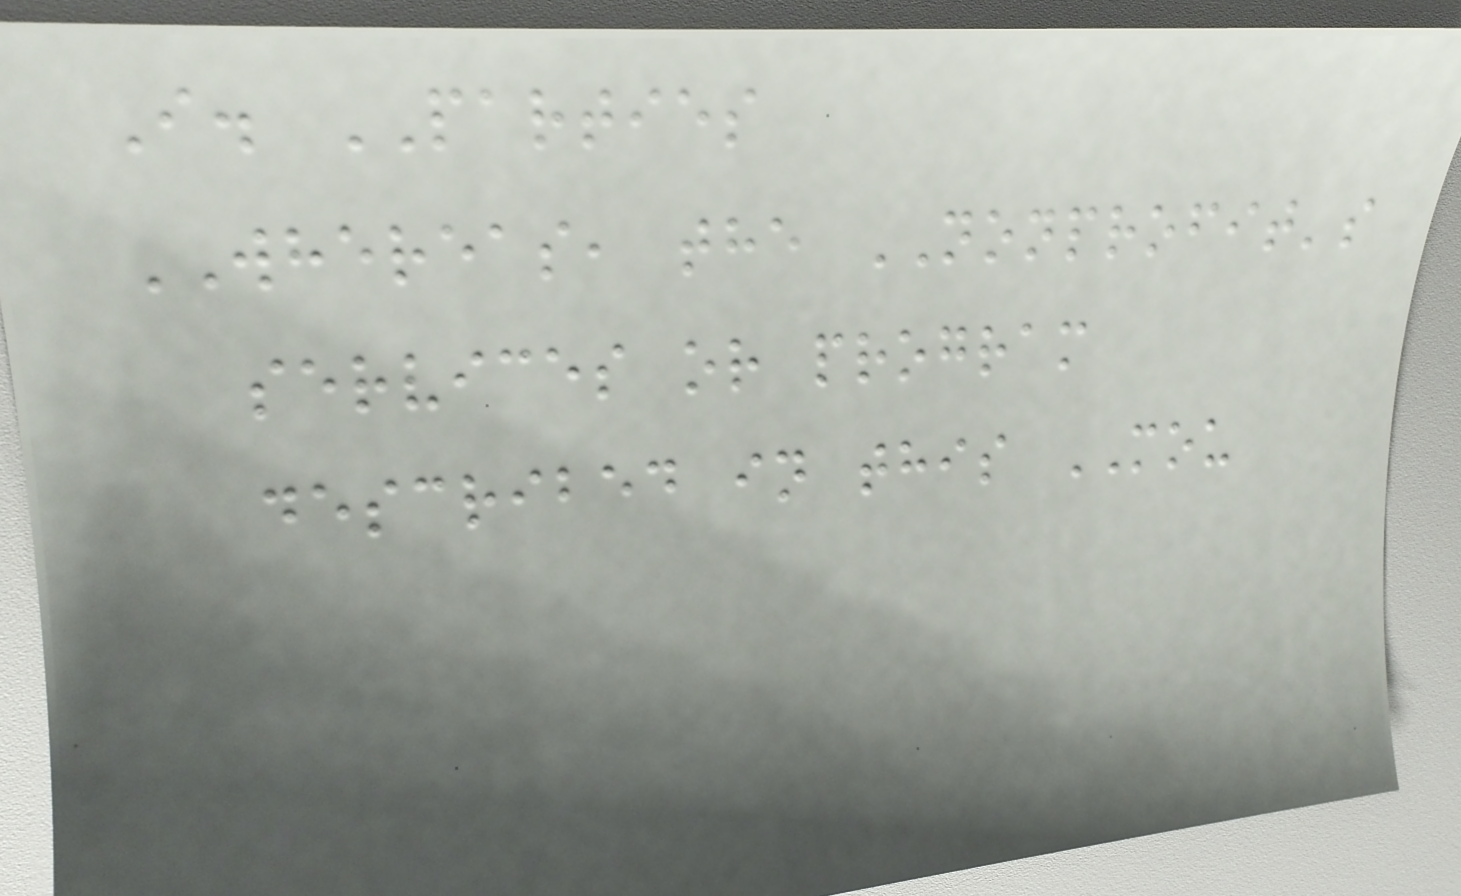I. PARTIES
WHEREAS, the NONPROFIT's
services or program
described in this MOU
